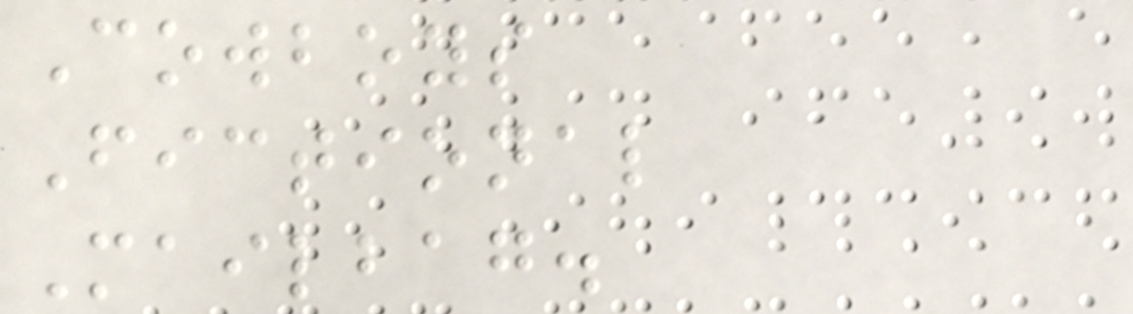Cowboys
Fictional
Mailbag.
